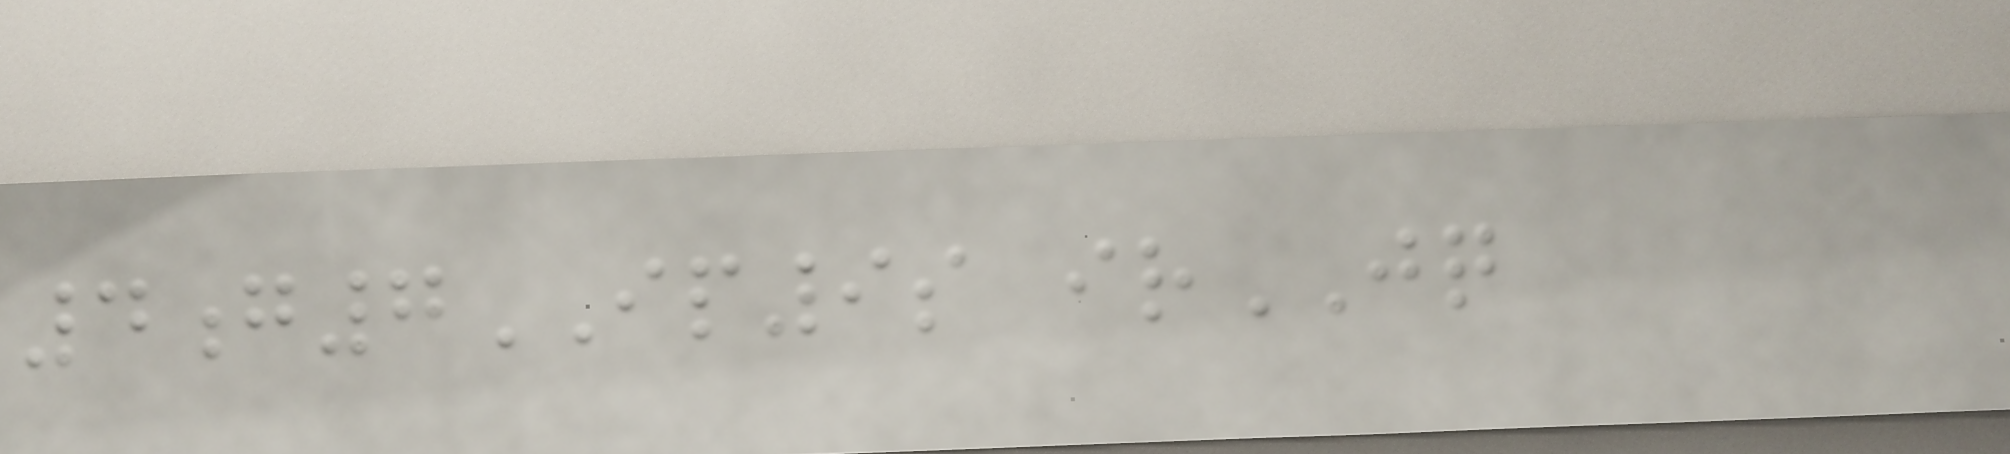4g7IP9s irJQ
